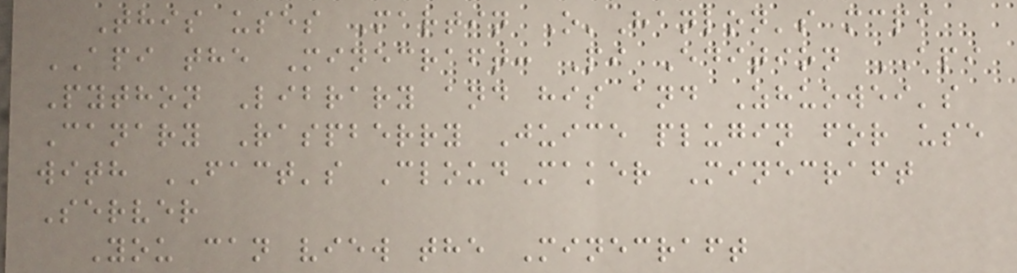This uses Martin O'Hanlon's mcpi
API the Minecraft: Pi Edition API
Python Library and his and Zhuowei's
Canary Raspberry Juice plugin for use
with FACT's CloudMaker Minecraft
Server
You can view the Minecraft
